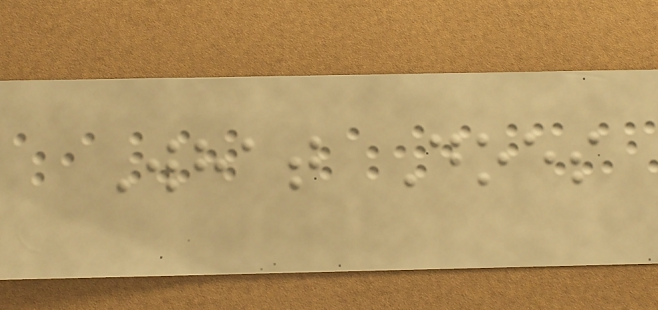What Does
